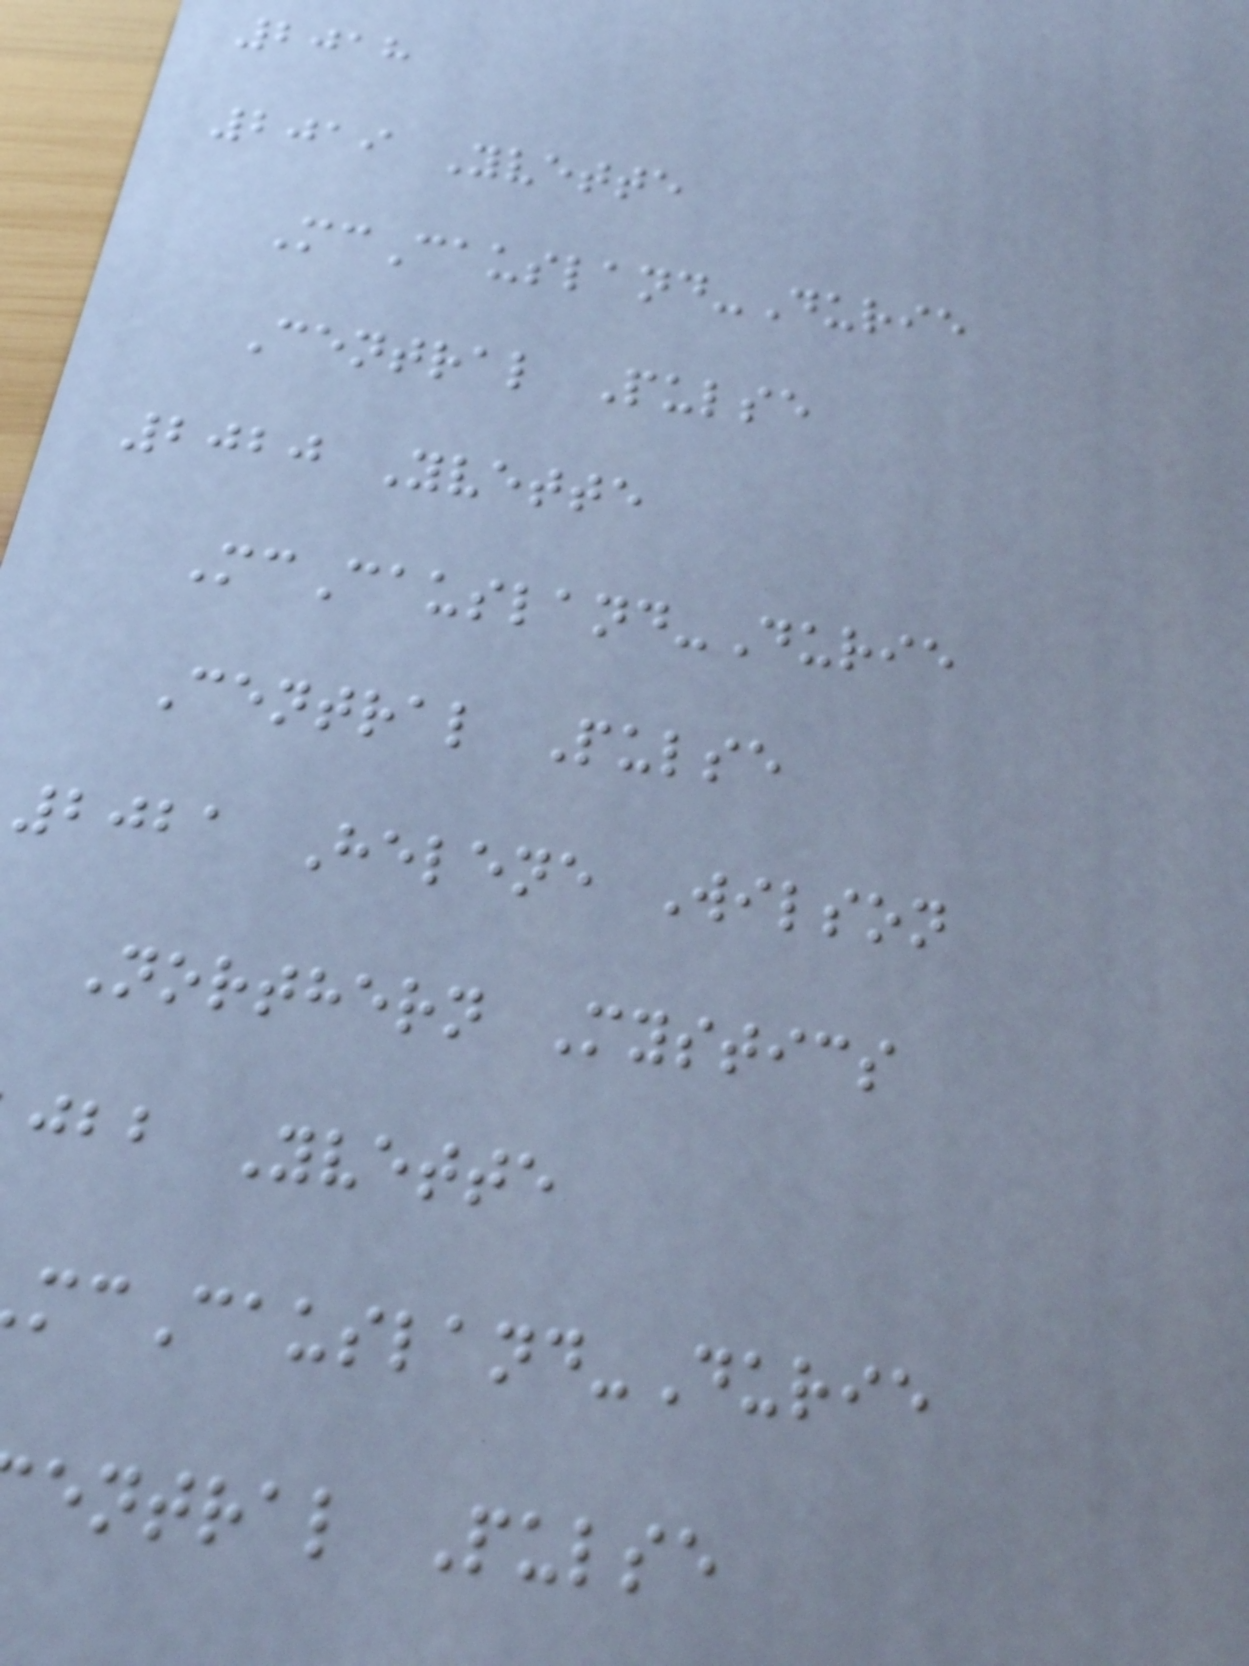2018
2019 Yvette
McCausland-Durie
Central Pulse
2020 Yvette
McCausland-Durie
Central Pulse
2021 Helene Wilson
Northern Mystics
jbb Yvette
cCausland-Durie
entral Pulse
